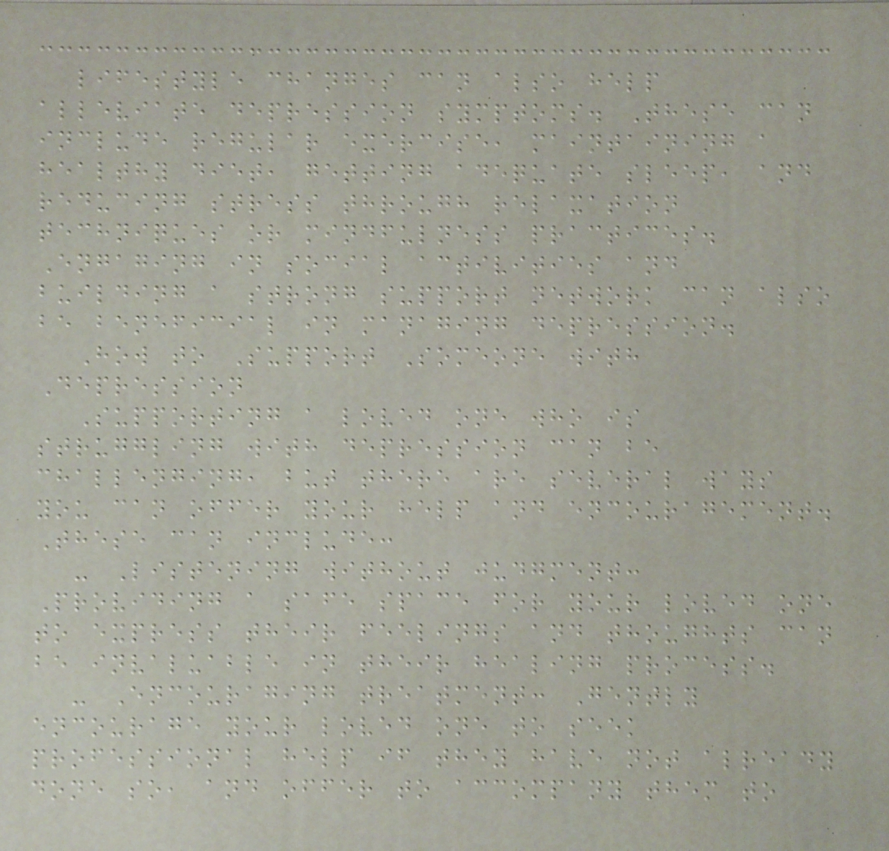lifestyle changes can also help
alleviate depression symptoms. These can
include regular exercise, maintaining a
healthy diet, getting adequate sleep, and
reducing stress through relaxation
techniques or mindfulness practices.
Engaging in social activities and
building a strong support network can also
be beneficial in managing depression.
How to Support Someone with
Depression
Supporting a loved one who is
struggling with depression can be
challenging, but there are several ways
you can offer your help and encouragement.
These can include:
- Listening without judgment:
Providing a safe space for your loved one
to express their feelings and thoughts can
be invaluable in their healing process.
- Encouraging treatment: Gently
encourage your loved one to seek
professional help if they have not already
done so, and offer to accompany them to
